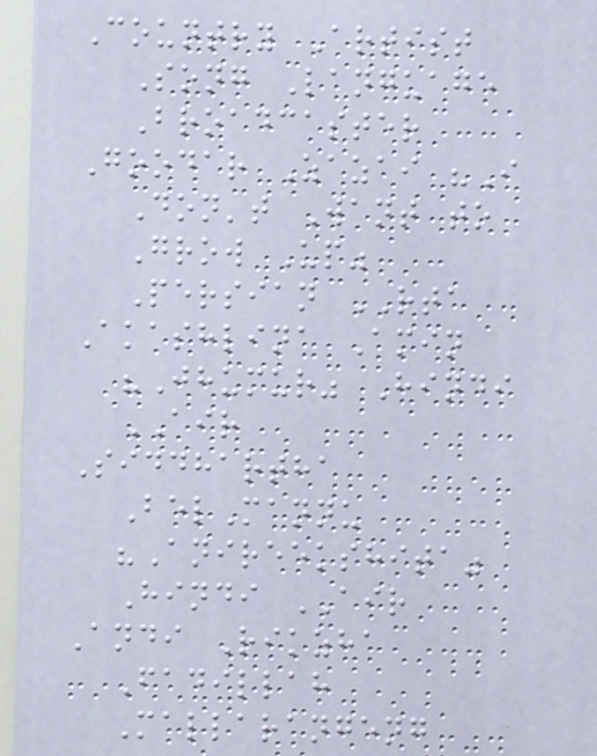Country Artist
Song Language
Broadcaster
Goodar Zazai "I
Don't Want to
Grow Up"
Persian RTA
Akashlina Amin
"Jhumur" Hindi
AIR
Siddhartha
BelMannu
"Anireekshita"
Hindi AIR
Andi Rikzha
Fadillah
Mallarangeng
